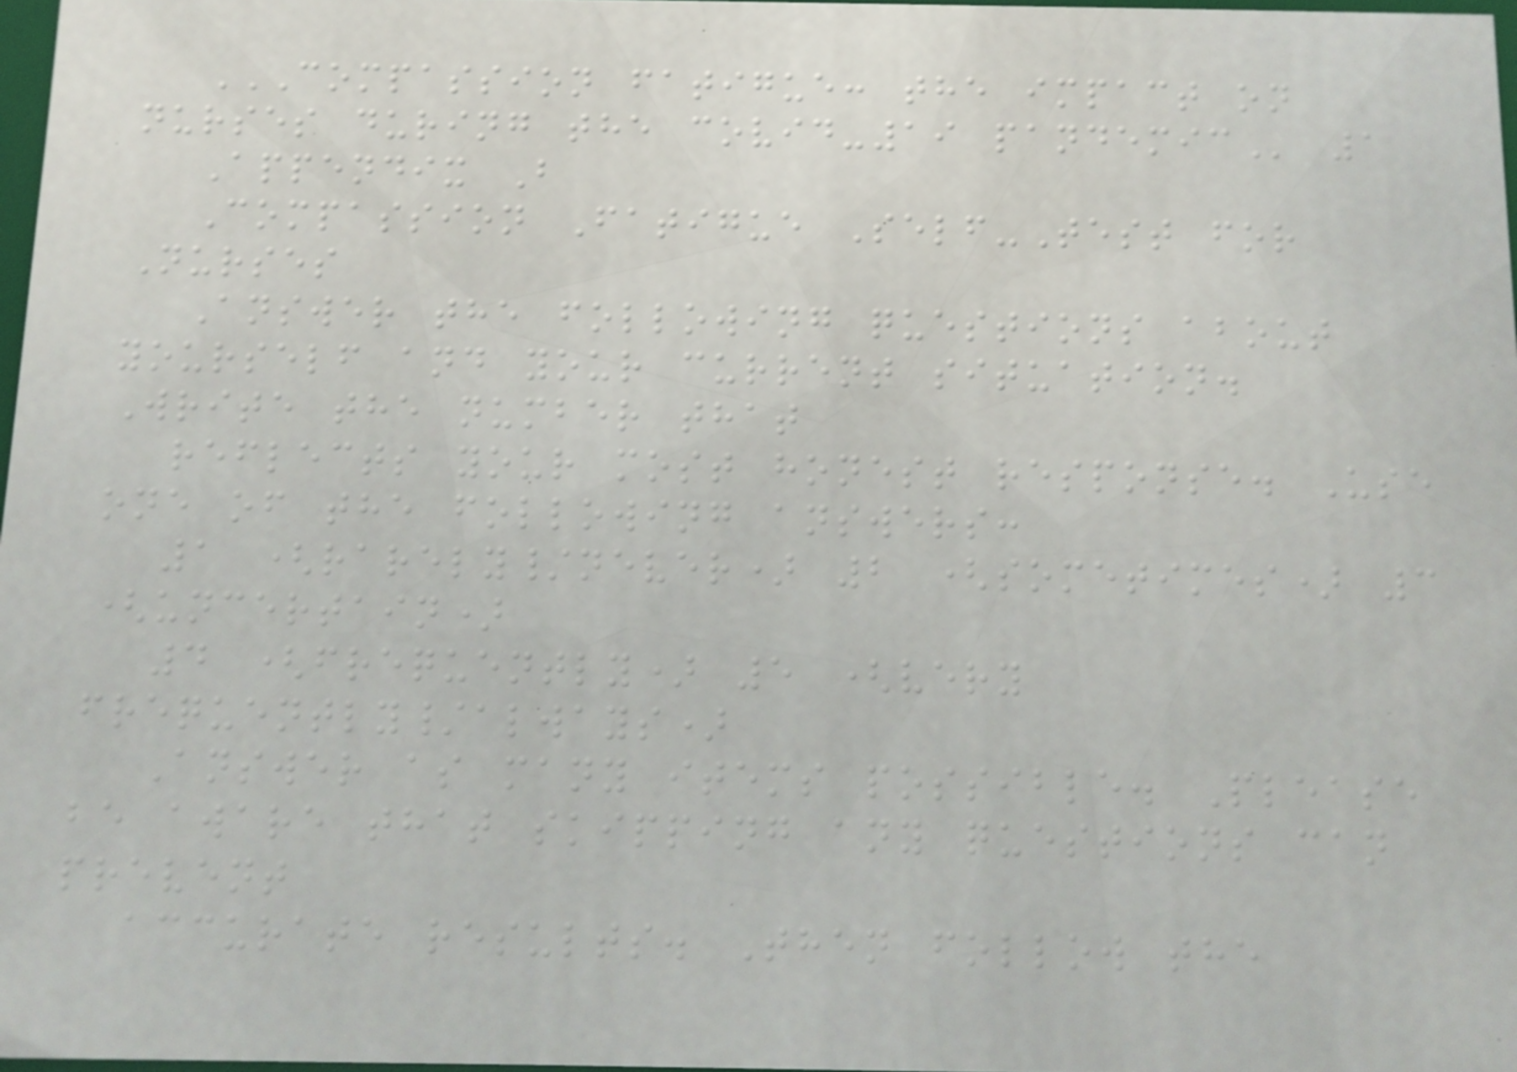COMPASSION FATIGUE: THE IMPACT ON
NURSES DURING THE COVID-19 PANDEMIC 1
Appendix B
Compassion Fatigue Self-Test for
Nurses
Answer the following questions about
yourself and your current situation.
Write the number that
reflects your most honest response. Use
one of the following answers:
1 (rarely/never) 2 (sometimes) 3
(uncertain)
4 (frequently) 5 (very
frequently/always)
Answer as many items possible. Please
be aware that skipping any questions can
prevent
accurate results. Then follow the
